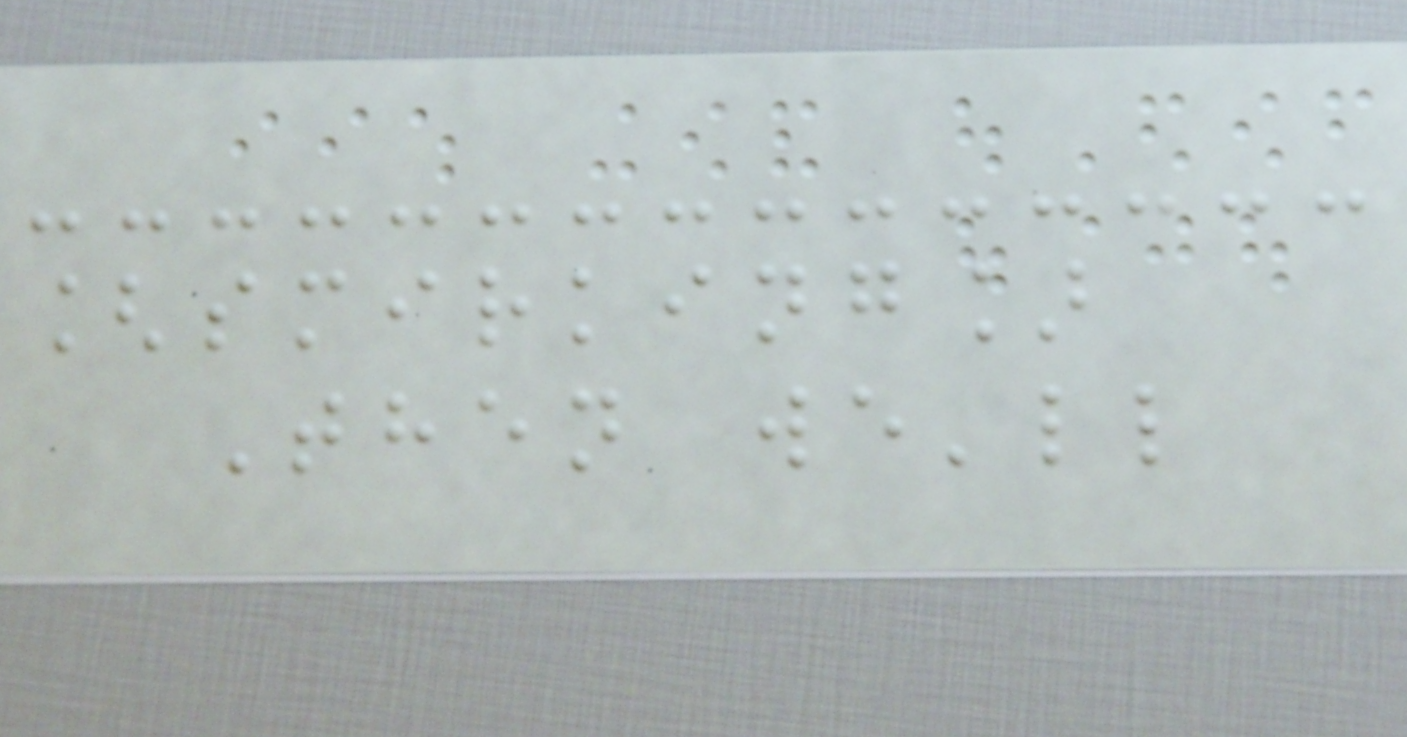[smirking]
Then we'll
